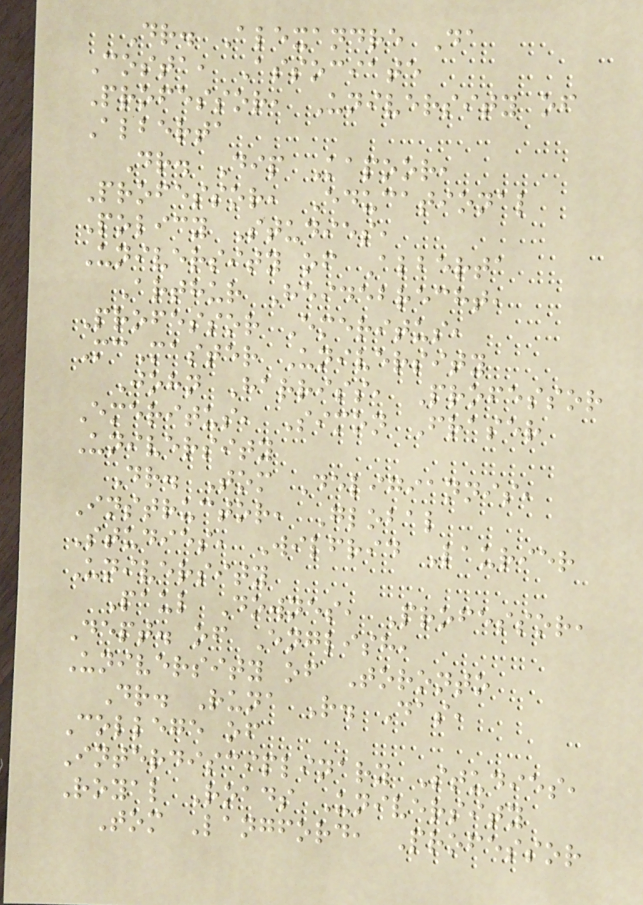Dr. Alexandre Da
Costa, Associate
Professor, University of
Alberta
Dr. Dip Kapoor,
Professor, Educational
Policy Studies,
University of Alberta
Arthur Heidebrecht,
Professor Emeritus,
McMaster University
John Harriss, Professor
Emeritus, Simon Fraser
University
Dr. Tom Deligiannis,
Instructor, Global
Studies, Wilfrid Laurier
University
Paul Downes, Professor,
Dept. of English,
University of Toronto
Dr. Runa R. Das,
College of
Interdisciplinary Studies,
Royal Roads University
Tom Langford, Professor
